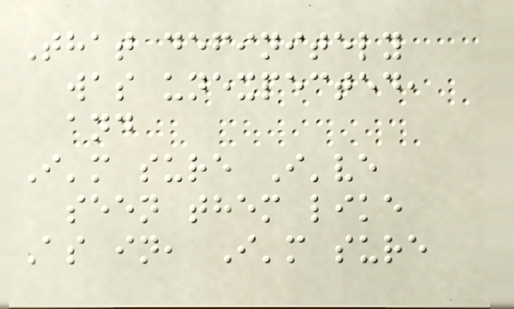That definitely
was unexpected,
and
I'm sure I've
seen them like
As in, I'm sure
